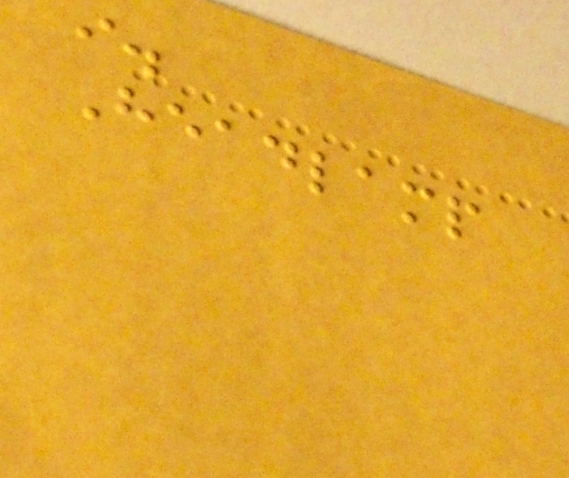i.
Headlamp
